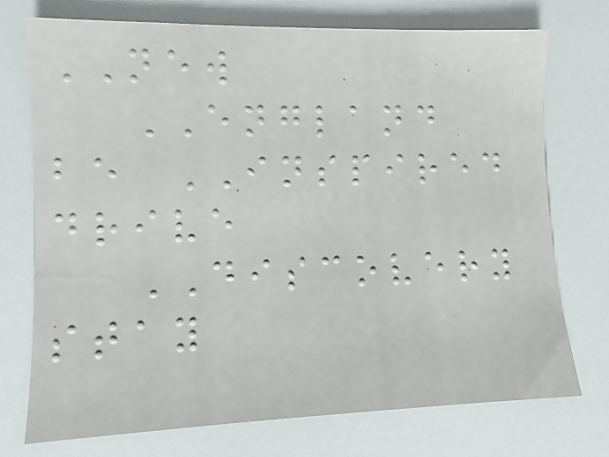NEW
ENGLAND
be INSPIRED
drive
DISCOVERY
stay
